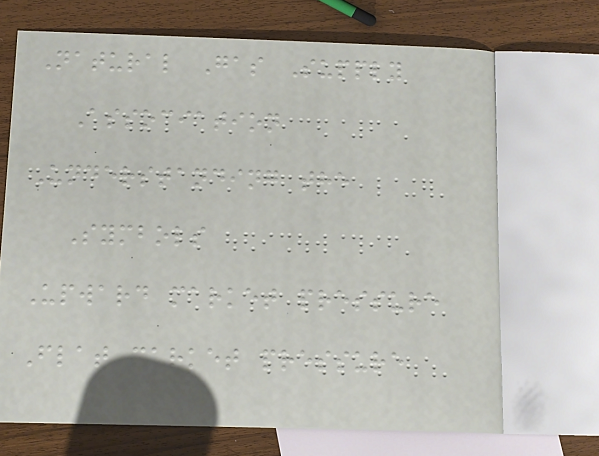Natural Gas Supply
Association
Understanding the
Symbols
Upward market pressure
Flat market pressure
